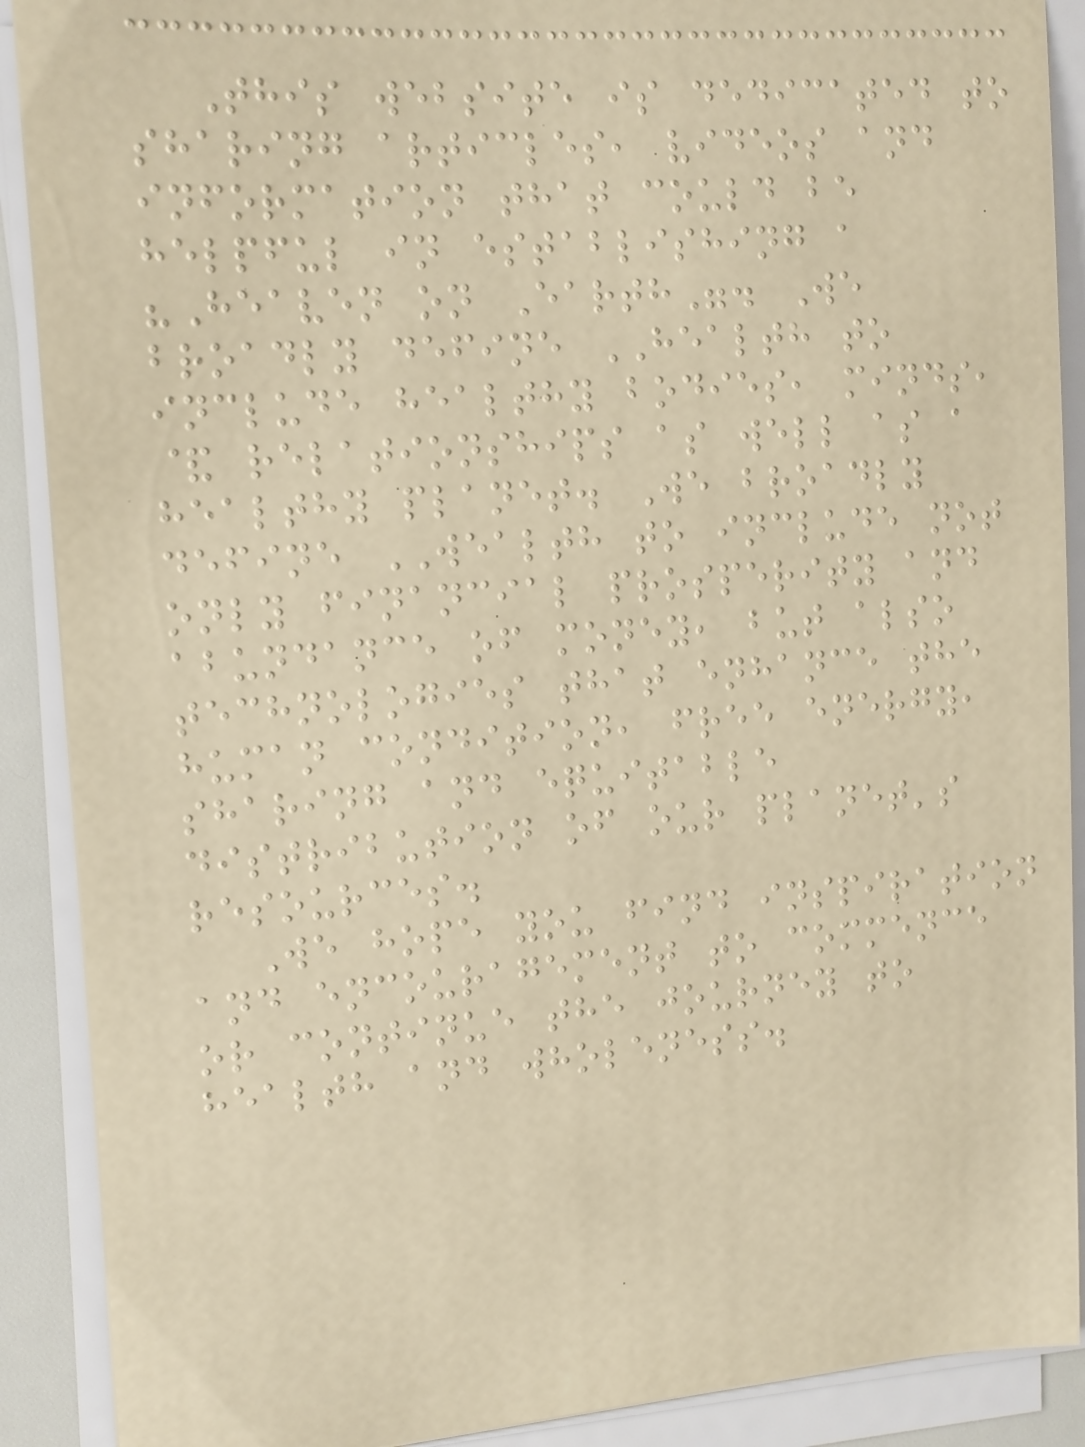This website is dedicated to
sharing articles, videos and
information that could be
helpful in establishing a
"Heaven on Earth". We
broadly define HEALTH to
include healthy bodies, minds,
& relationships as well as a
healthy planet. We broadly
define WEALTH to include not
only financial prosperity and
abundance of money, but also
technologies that enhance the
human condition, free energy,
sharing and equitable
distribution of our planet's
resources.
We hope you find inspiration
and encouragement to commence
or continue the journey to
health and wholeness.
